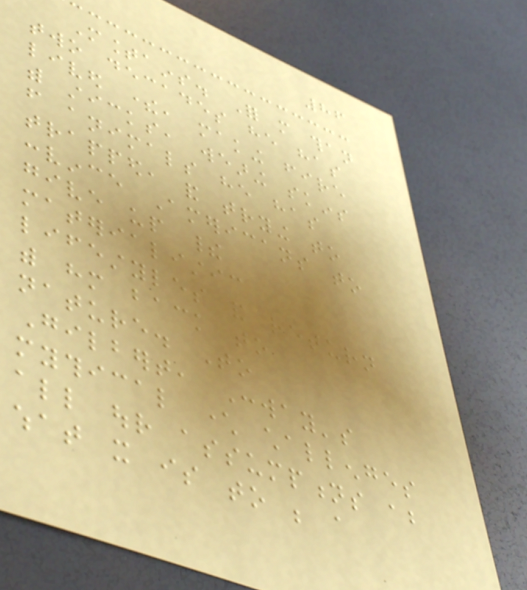86
Mountains. For more than
two decades he has
lived there, making fire
with sticks, wearing skins
from animals he has
trapped, and trying to
convince Americans to
give up their
materialistic
lifestyles and return
with him back to
nature. To
Gilbert, Conway's
mythical character challenges
all our assumptions about
what it is to be a
